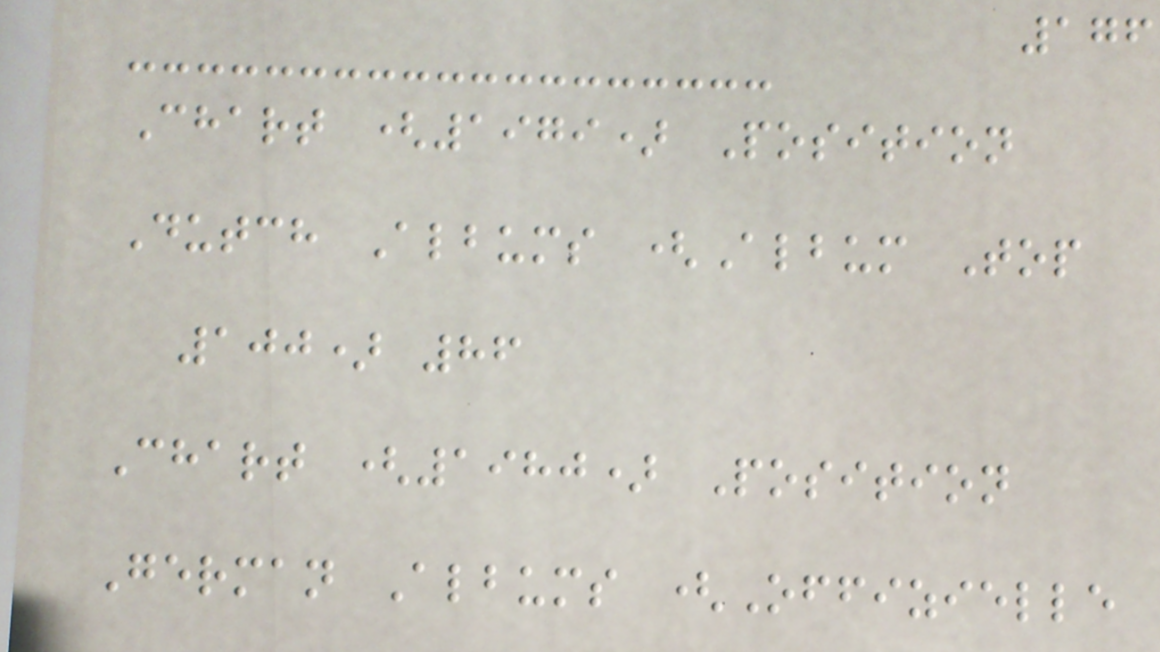176
Chart (1979) Position
Dutch Albums (Album Top
100) 86
Chart (1980) Position
German Albums (Offizielle
